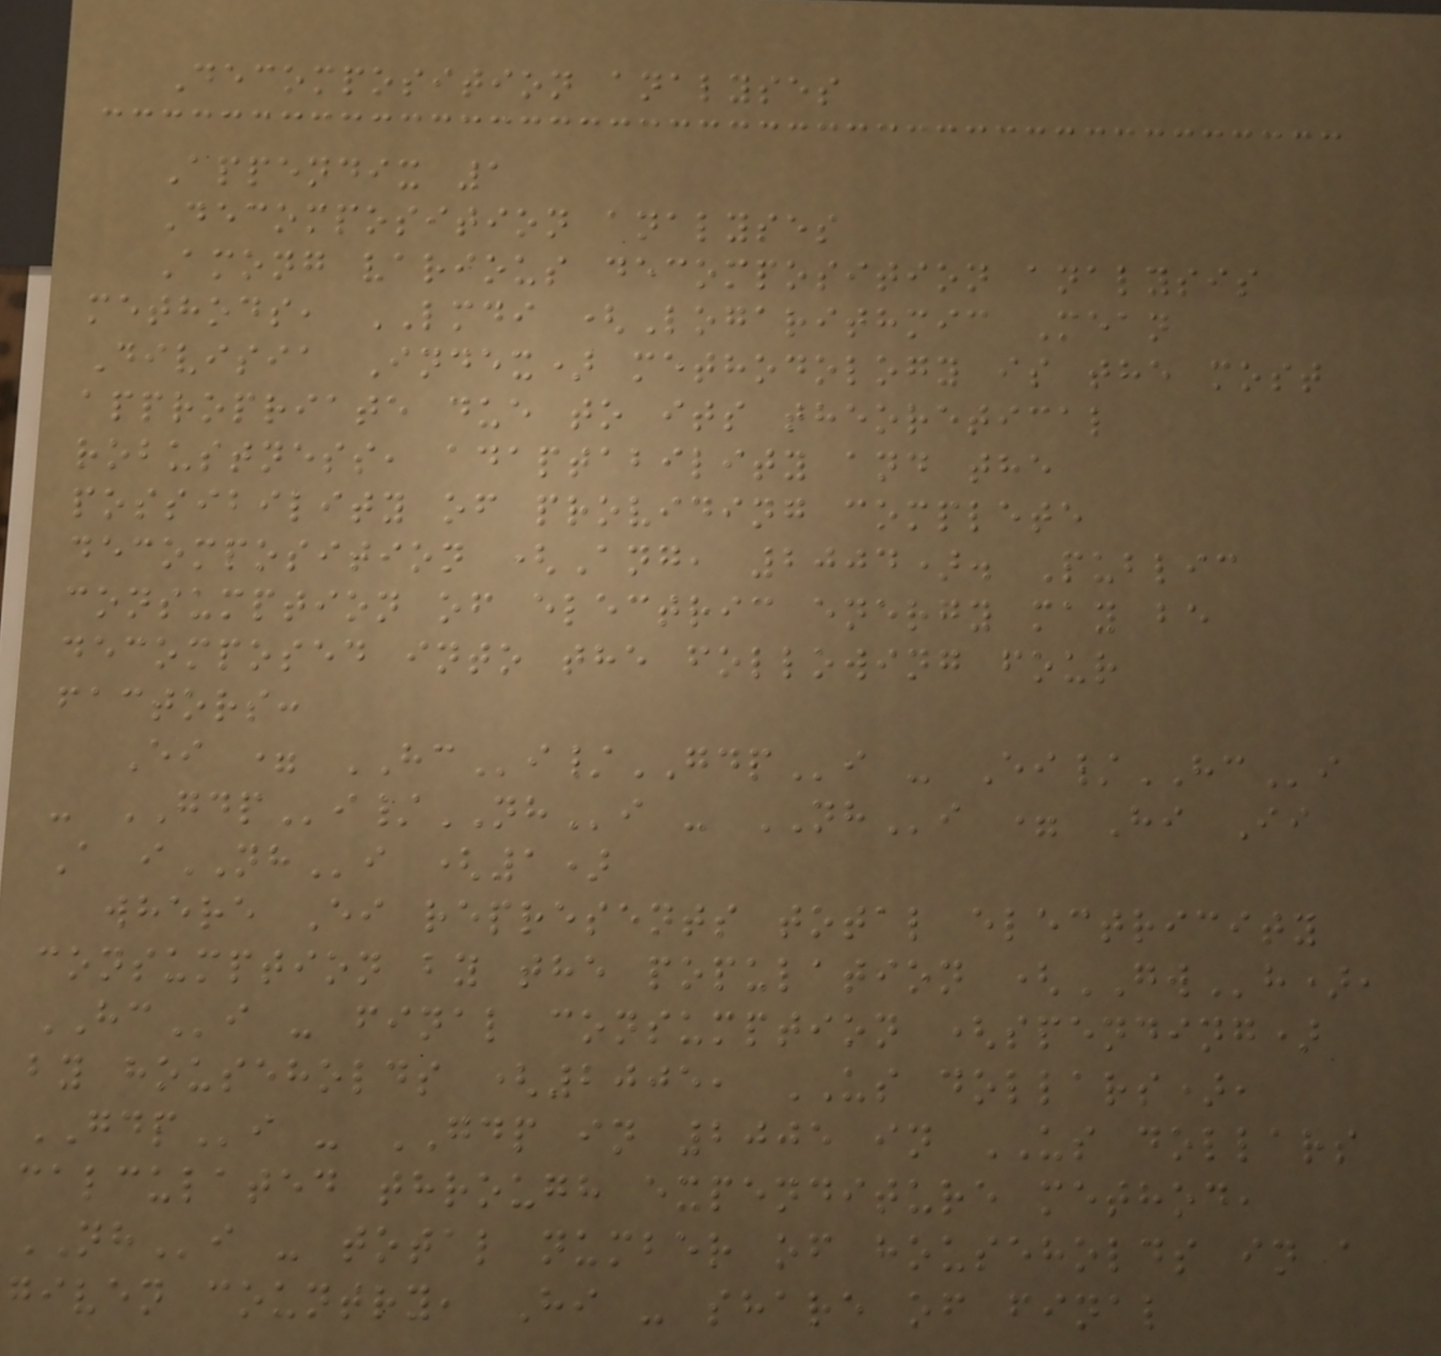Decomposition analyses
Appendix 1
Decomposition analyses
Among various decomposition analysis
methods, LMDI (Logarithmic Mean
Divisia Index) methodology is the most
appropriate due to its theoretical
robustness, adaptability and the
possibility of providing complete
decomposition (Ang, 2004). Public
consumption of electric energy may be
decomposed into the following four
factors:
Ei = HCi/GDPi - Ei/HCi
- GDPi/NHi - NHi = Hi Ii
A iNHi (1)
where Ei represents total electricity
consumption by the population (GWh),
HCi - final consumption (spending)
by households (2005, US dollars),
GDPi - GDP in 2005 in US dollars
calculated through expenditure method,
NHi - total number of households in a
given country, Hi - share of final
